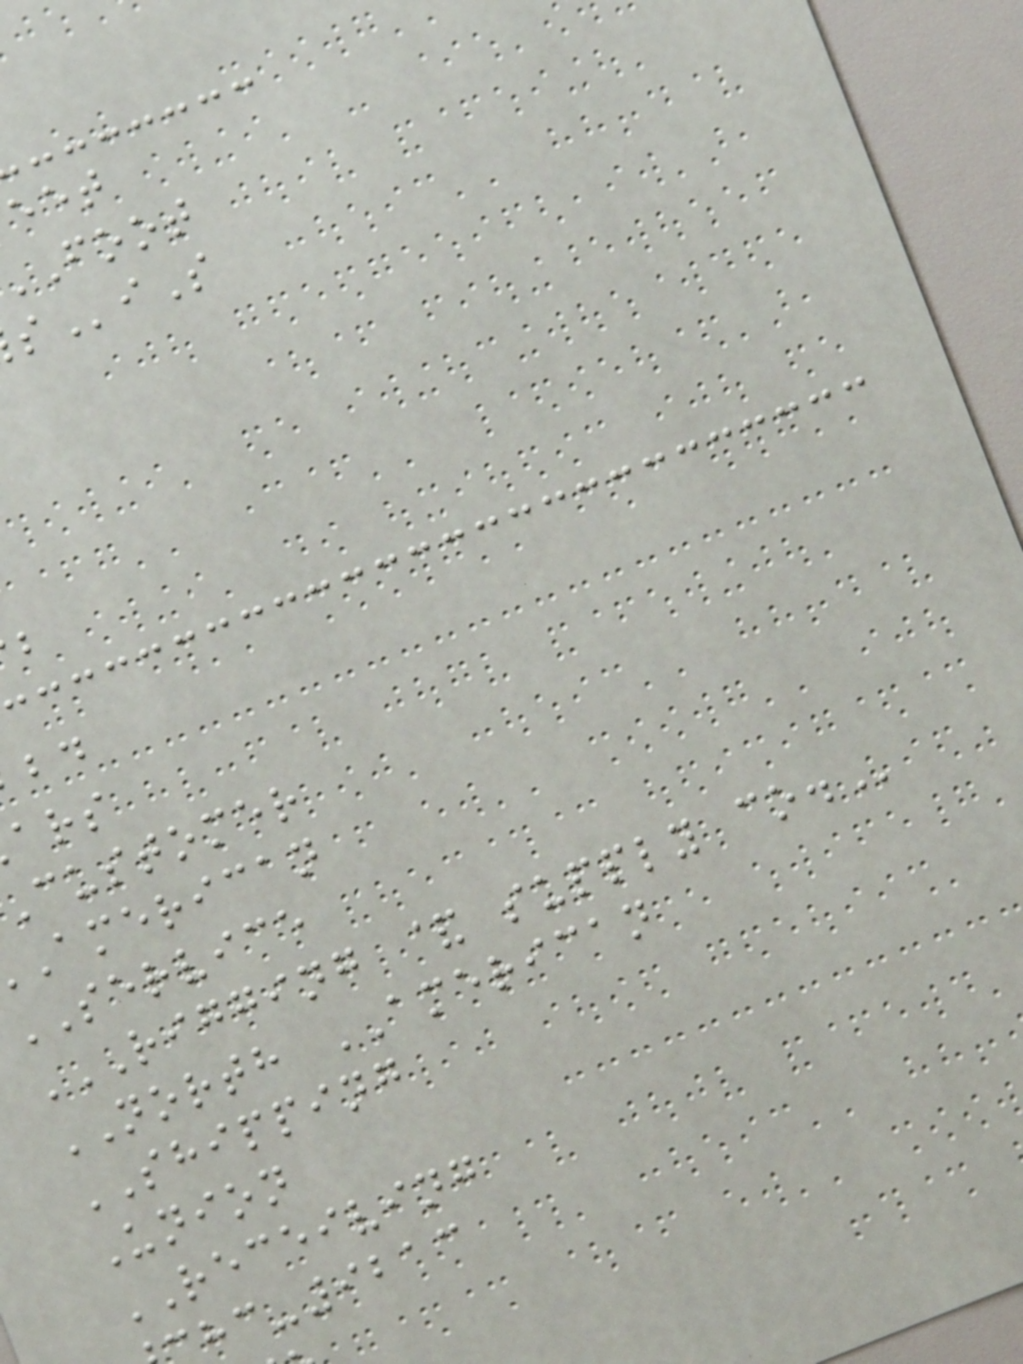foot
customer
american
SERVICE
RIGGING & SUPPLY CO.
NORTH AMERICAN
SHIPPING
Union
RECEIVING
-9213
